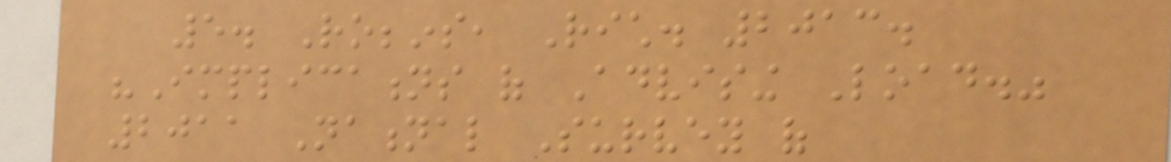5. Robbins, Rich. 2013.
"Implications of Advising Load."
2011 National Survey of
